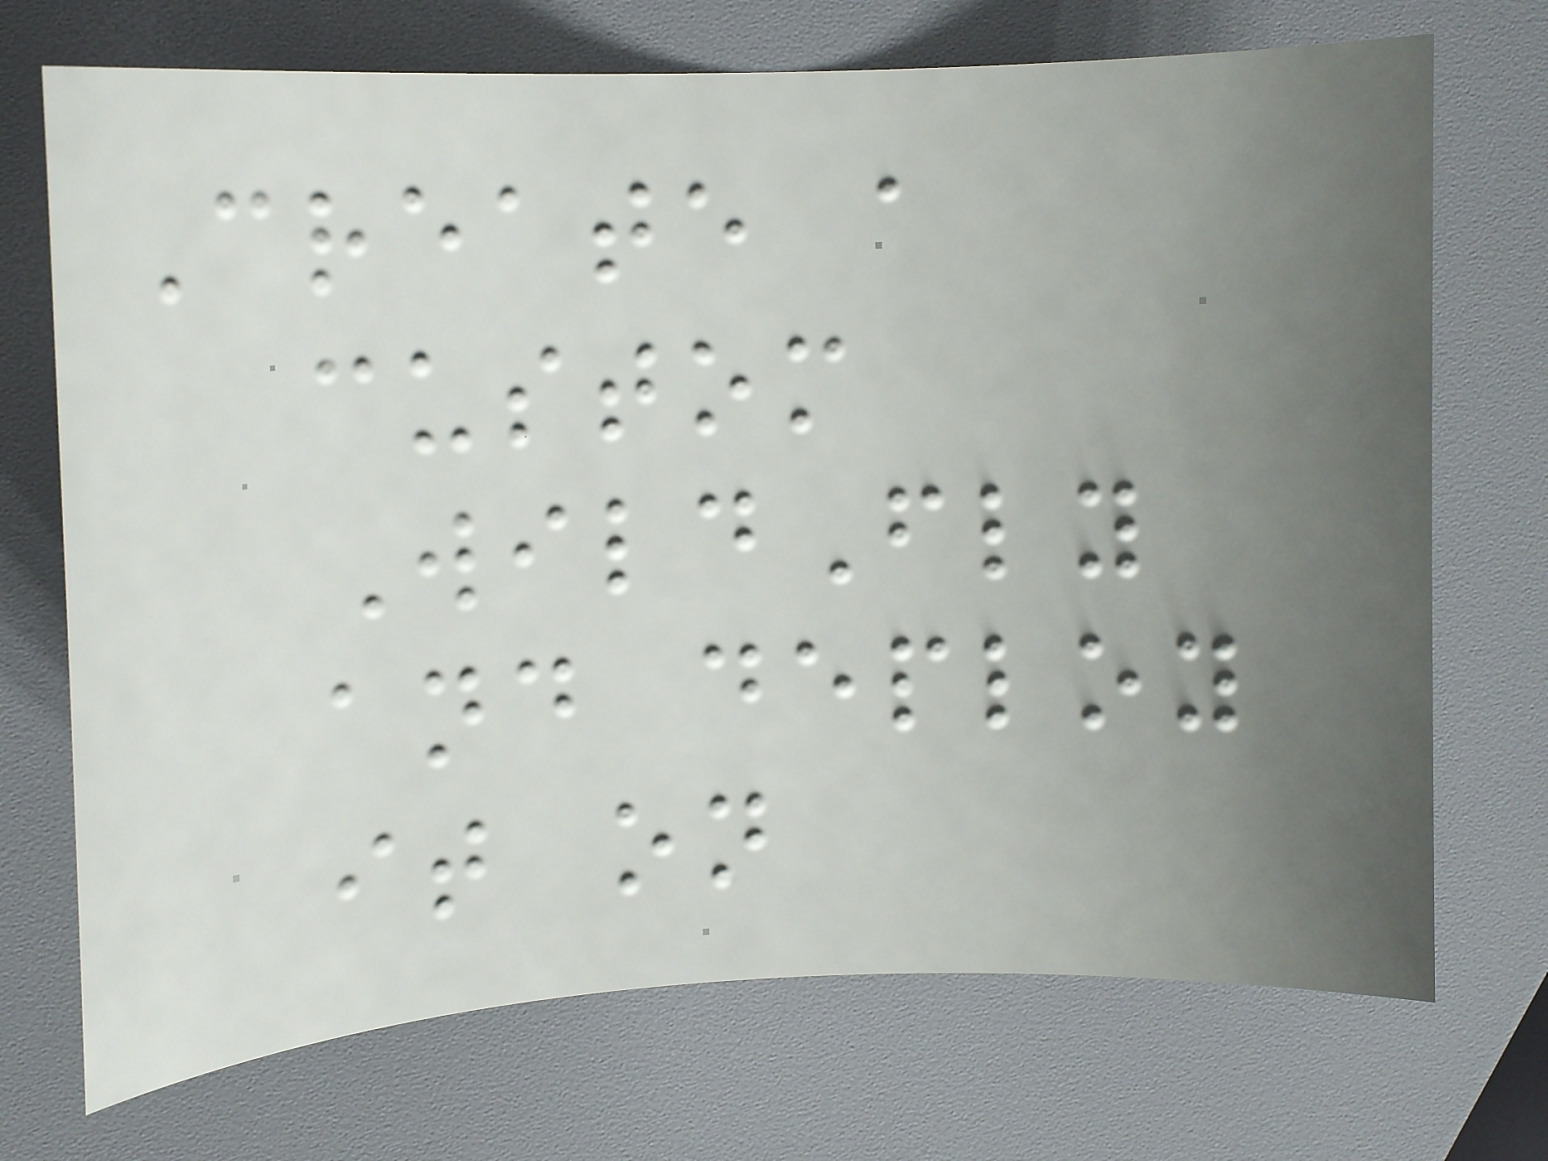Create a
custom
WildFly
and deploy
it on
